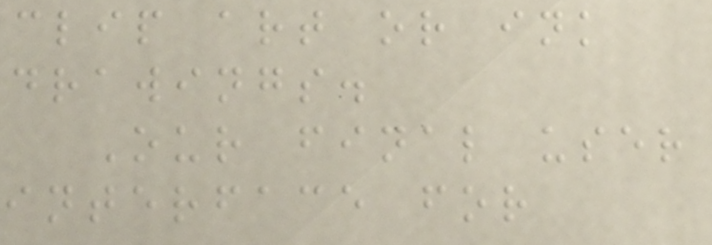clip art or ink
drawings.
Our final user
interface for
